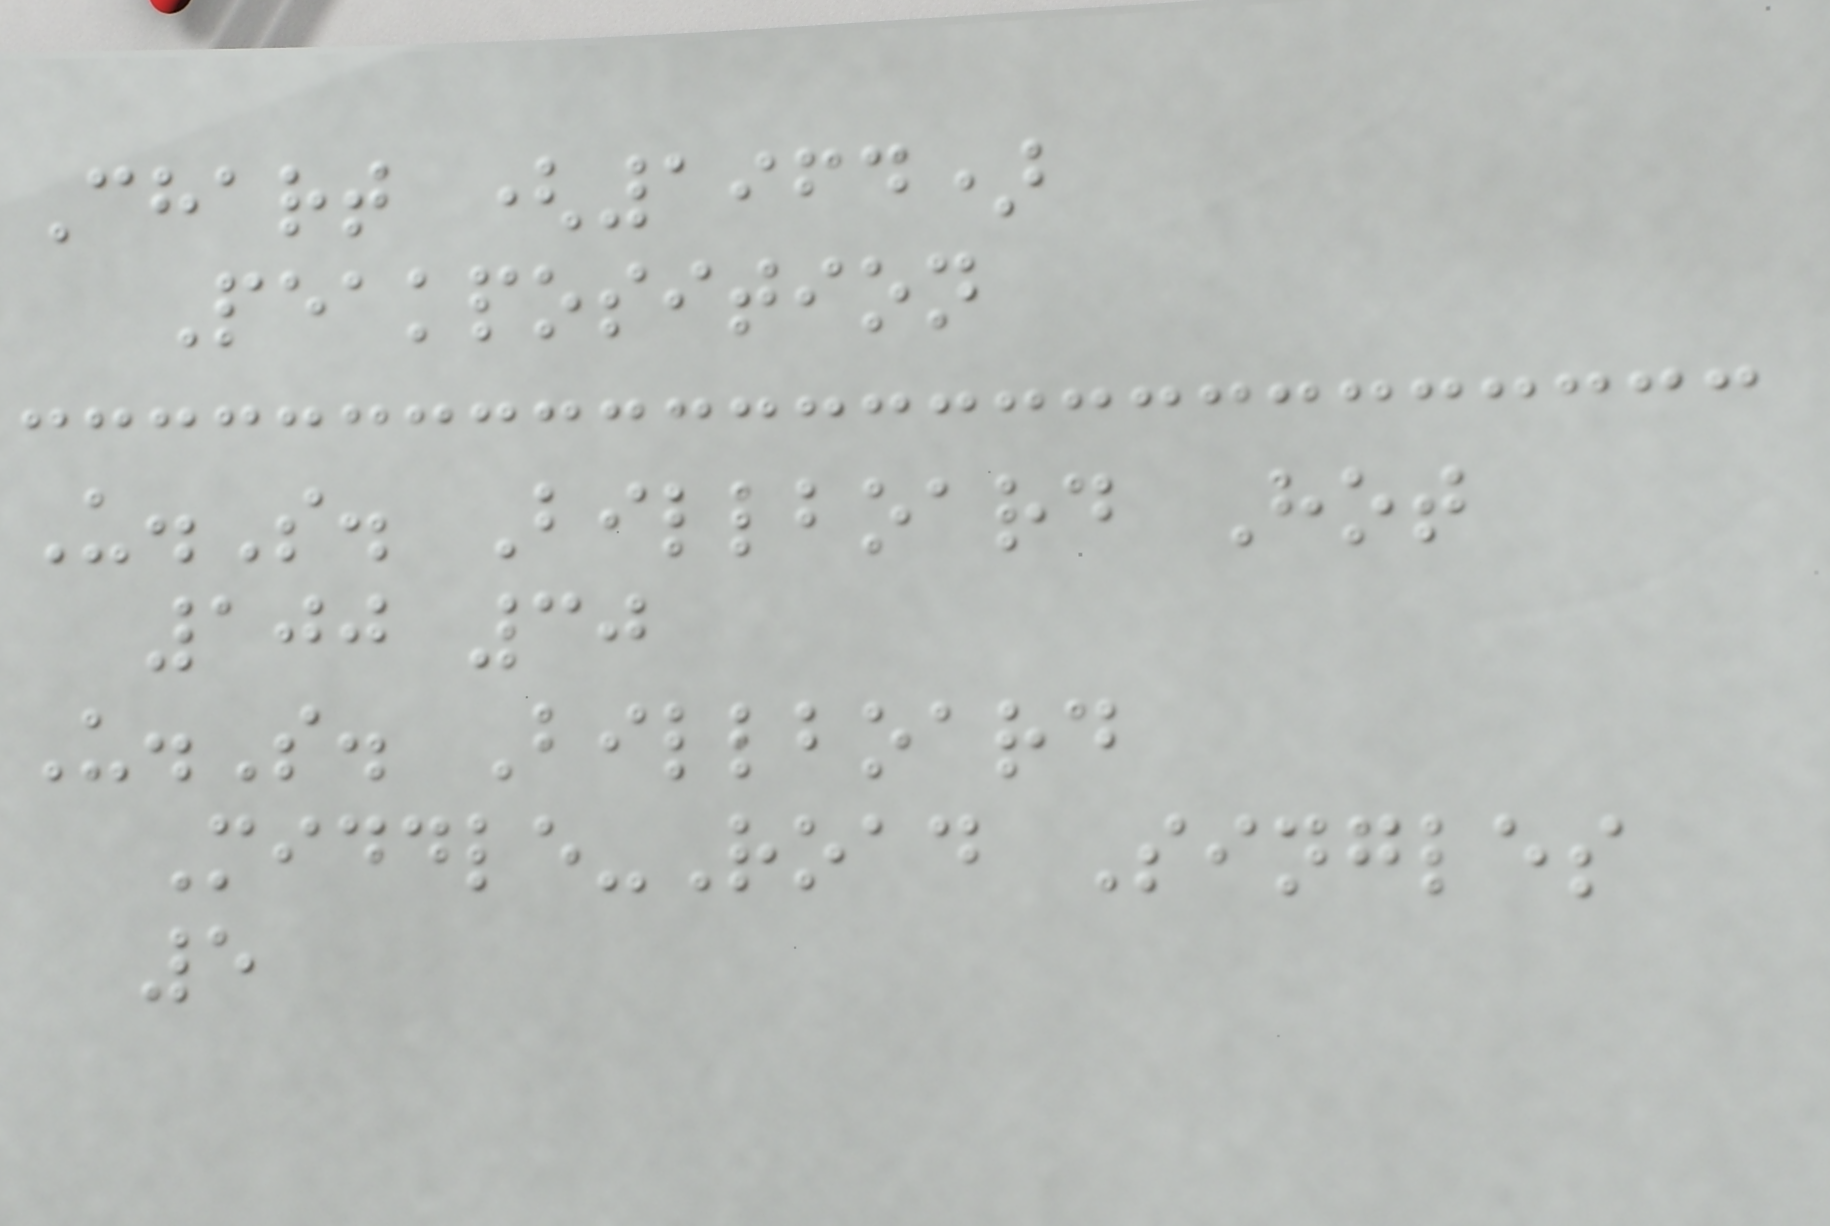Chart (1964)
Peakposition
U.S. Billboard Hot
100 30
U.S. Billboard
Middle-Road Singles
5
